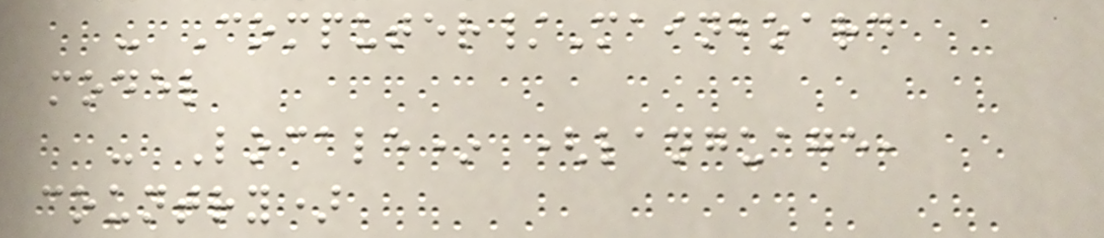- Computer/Mainboard
model
- Locale* (language,
country)
